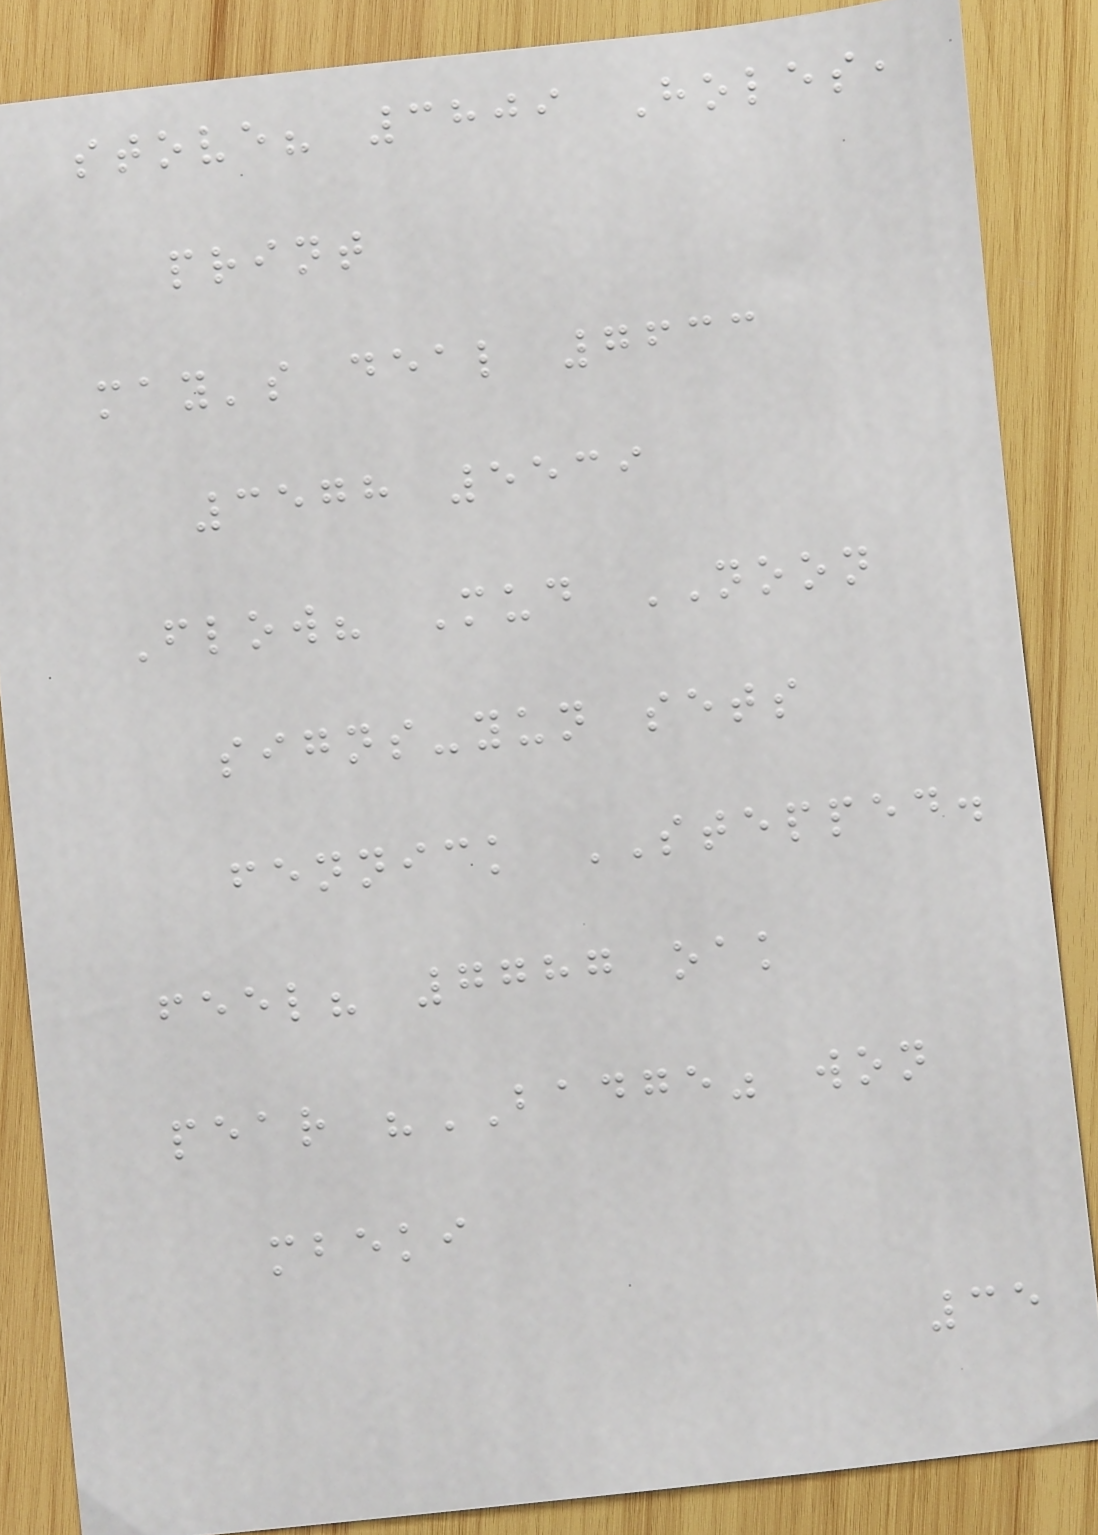stove? 3809 Holes,
print
may's deal 7633
3578 5539
Flow? Mud NOON
signs-yun sets
fennick STEPPED.
feel? 7787 oak
pear "BADGE" won
mbeki
35
